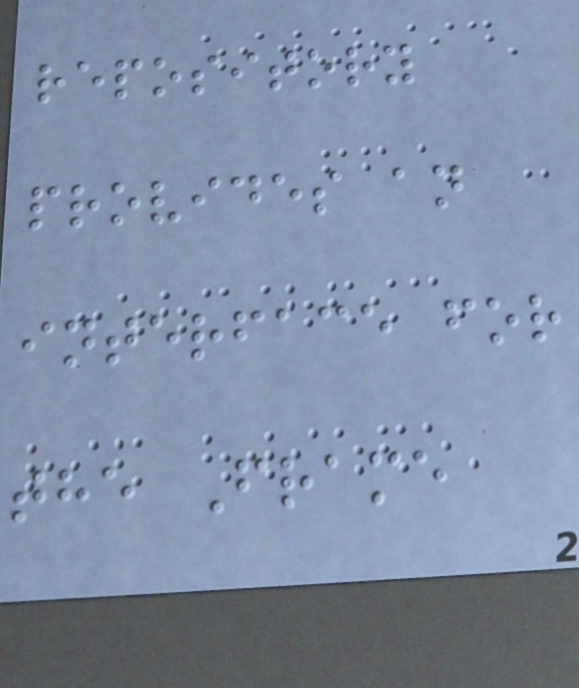repository
provides an
interface for
the Frame
